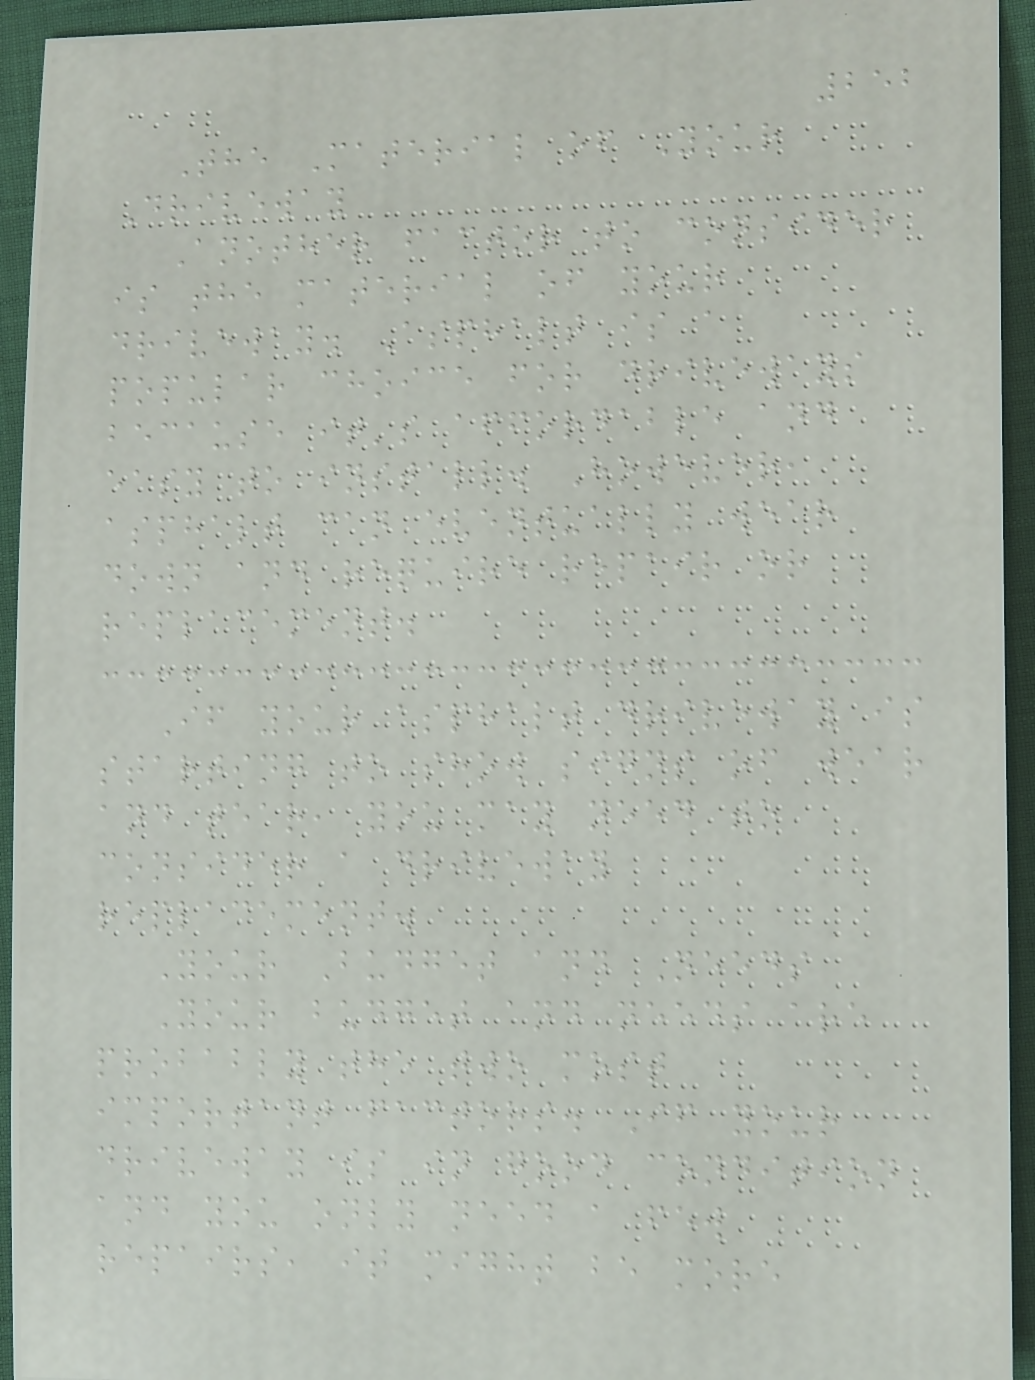252
The Material of Your
Driveway
Another factor to consider
is the material of your
driveway. Asphalt is a
popular choice for driveways
because it's affordable and
easy to install. However,
asphalt can eventually wear
down and require repair or
replacement.
If your asphalt driveway is
starting to show signs of wear
and tear, you may need to
consider a driveway
replacement.
Your Budget and Needs
Your budget and needs are
probably the two most
important factors. If your
driveway is in good condition
and you only need a few
repairs, it might be more
